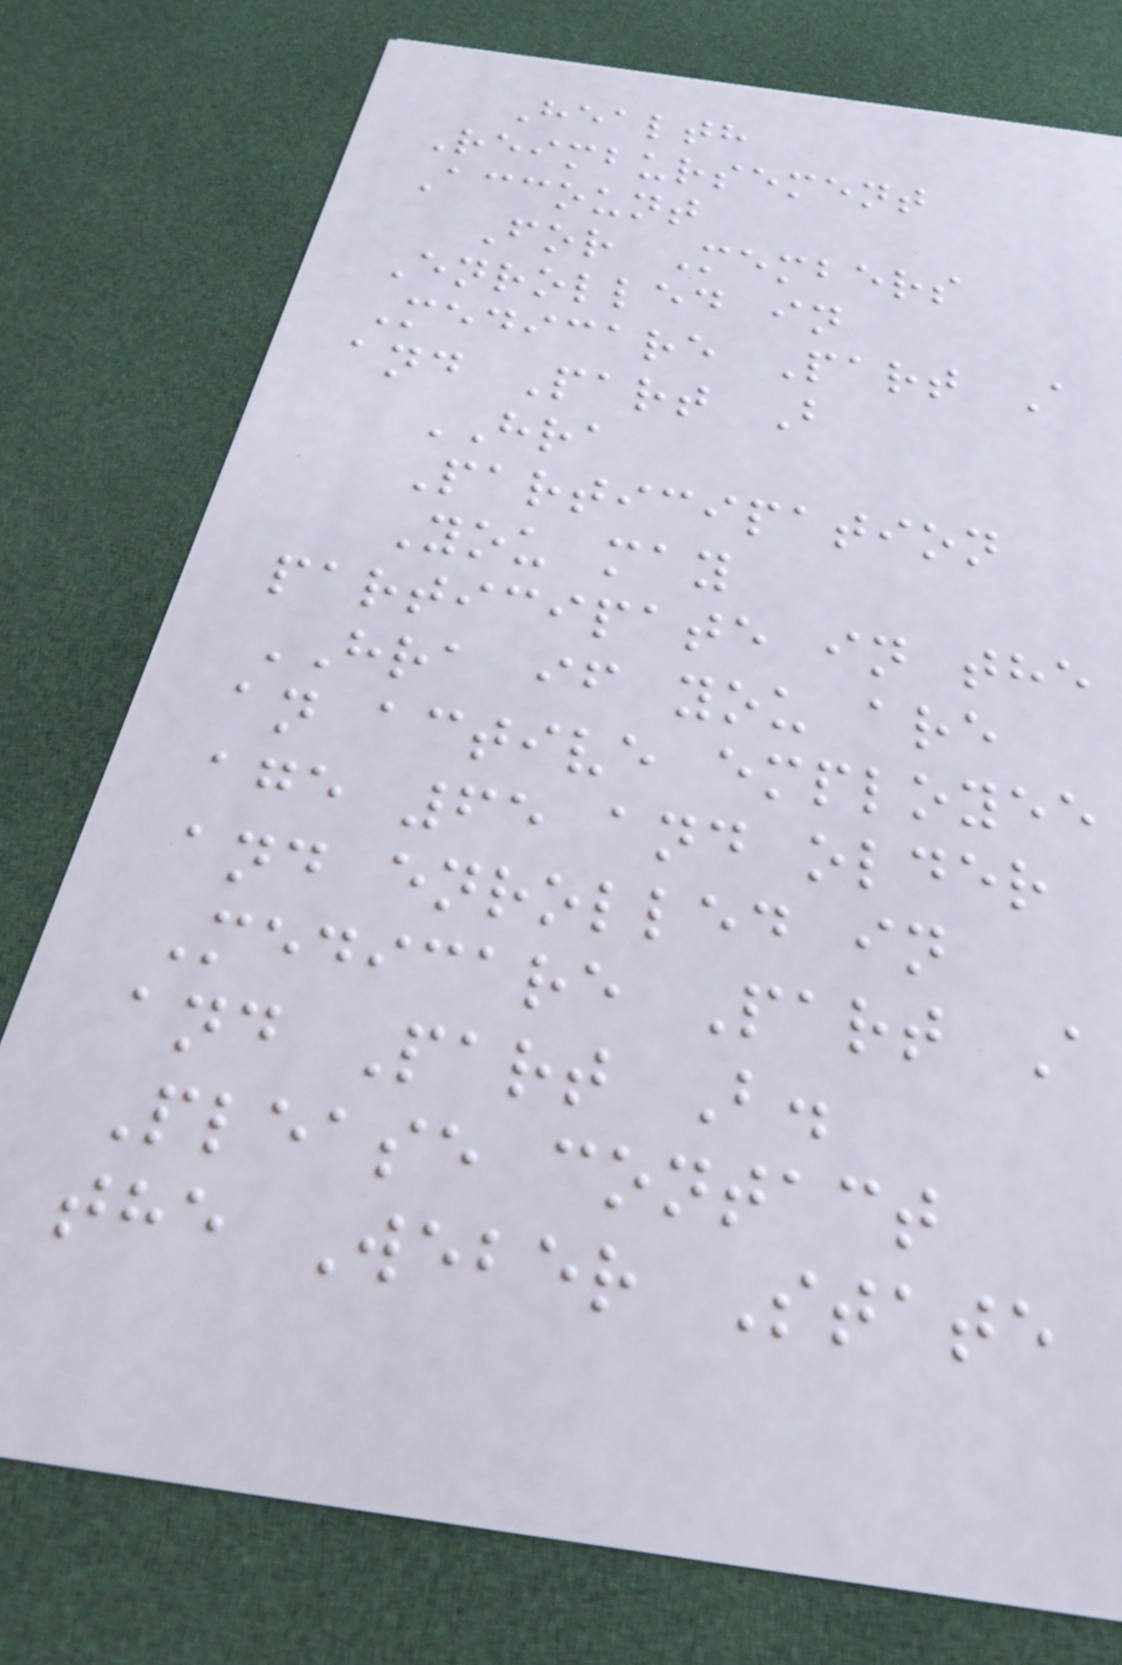Health
Reimbursement
Account
For Members
Enrolled in
Medicare Part A
and Part B
HRA
Participation
You may
participate in the
HRA if you are
an active employee
age 65 and older
and enrolled in
Medicare Part A
and Part B.
Please contact
the Weber State
